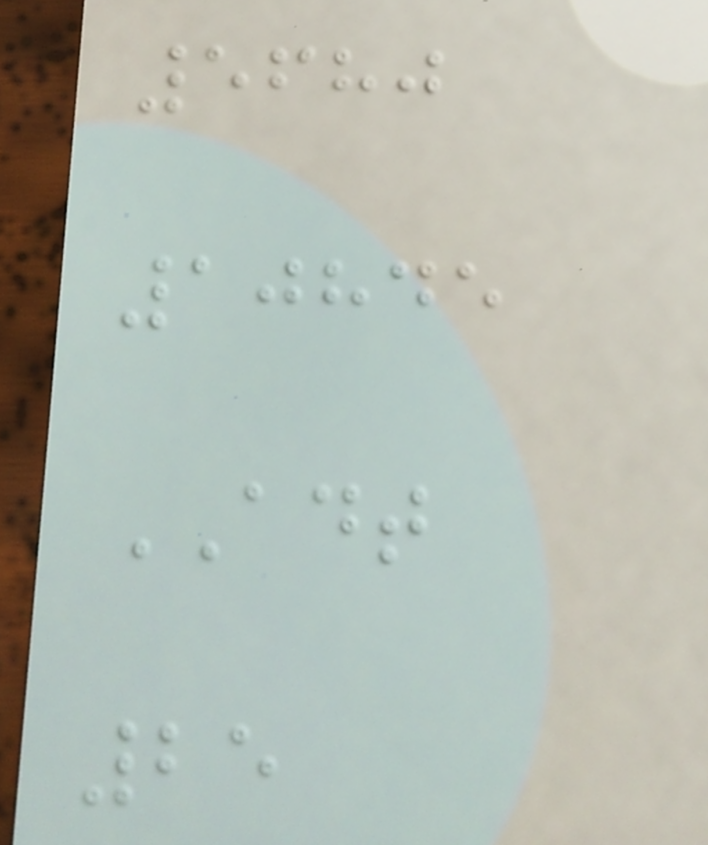5680
10845
ADT
25
